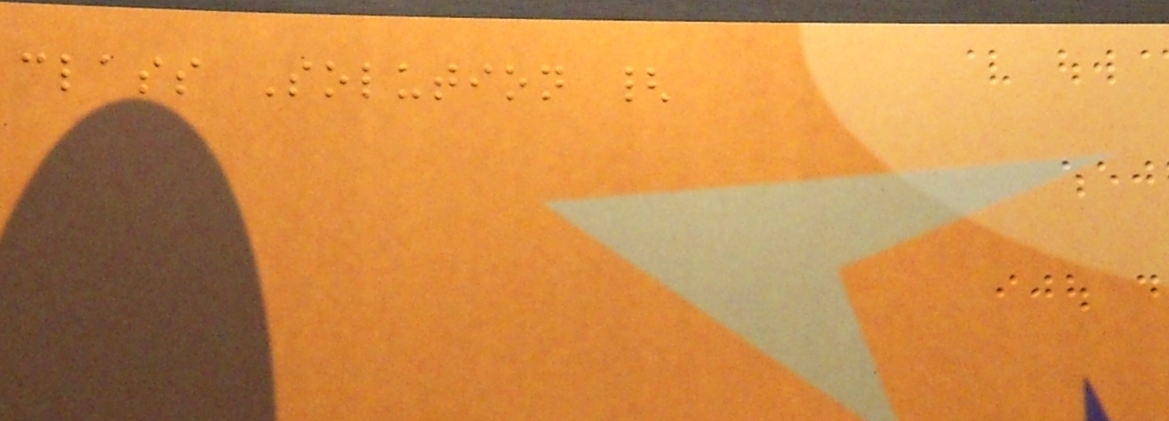class Solution {
